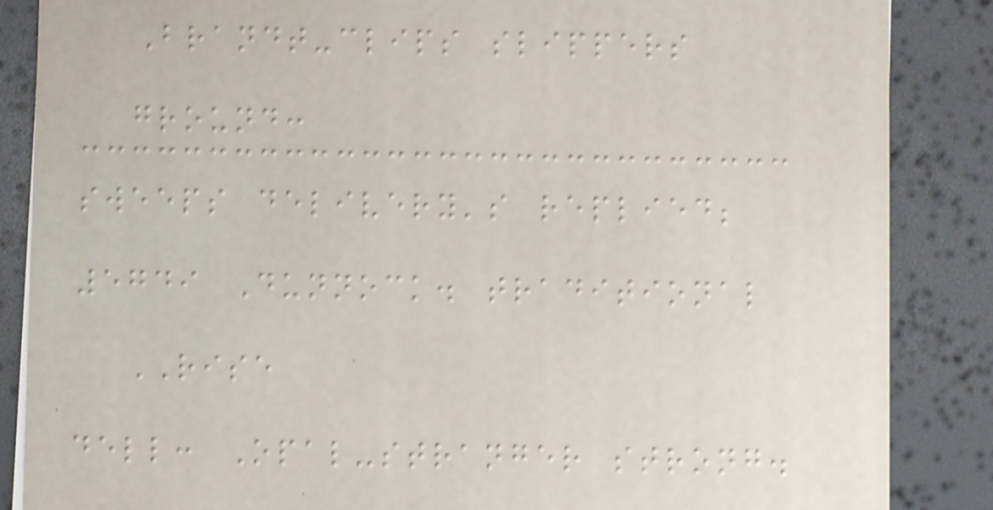Brandt-clips slippers
ground:
sweeps delivery's replied;
5749 Dunnock. traditional
RISE
dell: Opal-stranger strong.
